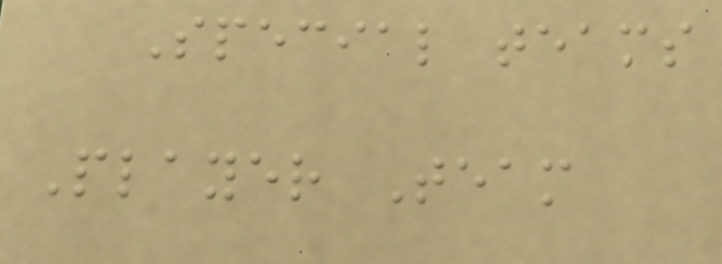Special teams
Player Team
